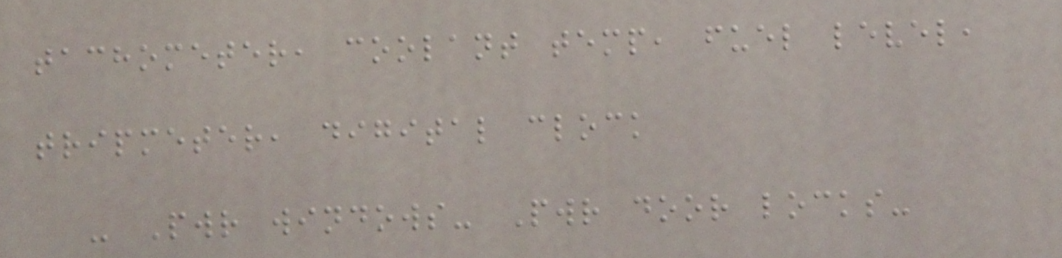tachometer, coolant temp, fuel level,
tripmeter, digital clock
- Pwr windows- Pwr door locks-
